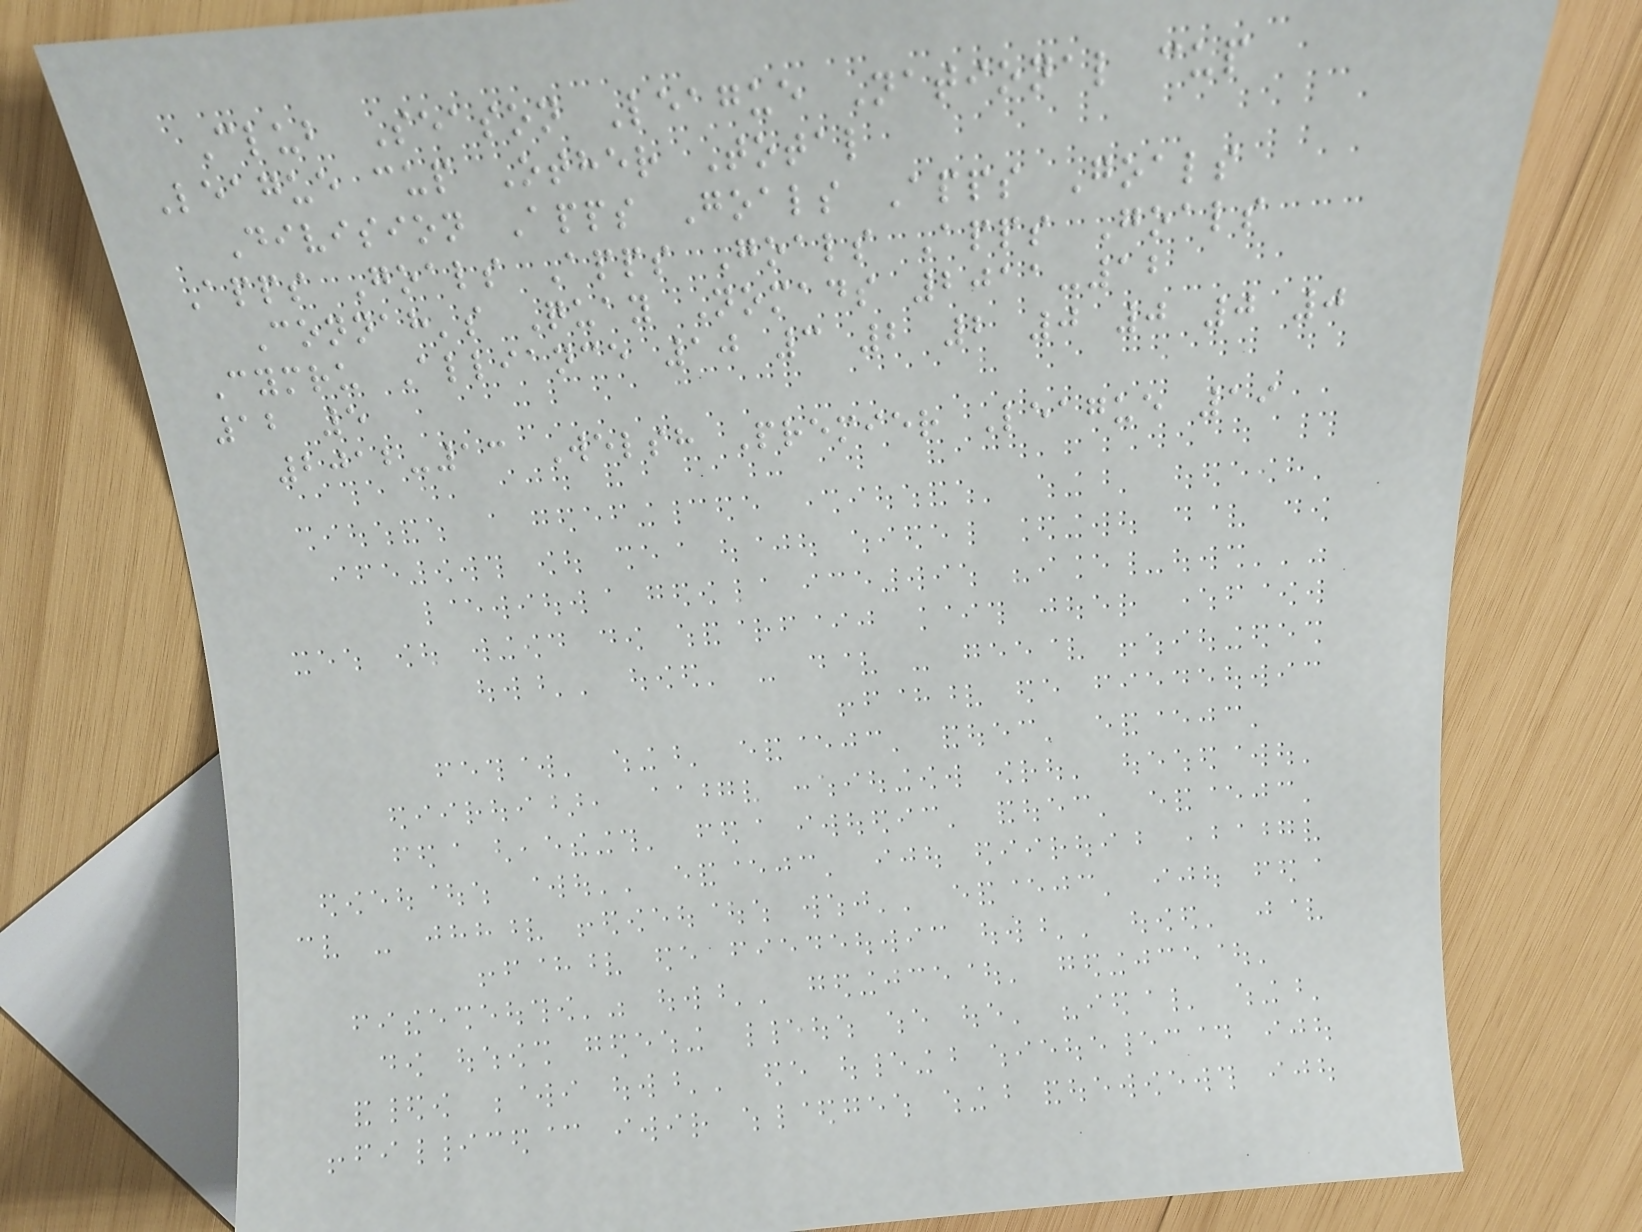Club Season League National cup
League cup Other Total
Division Apps Goals Apps Goals
Apps Goals Apps Goals Apps Goals
Connah's Quay Nomads 2011-12
Cymru Alliance 10 3 2 2 0 0 0 0
12 5
2012-13 Welsh Premier League 19
